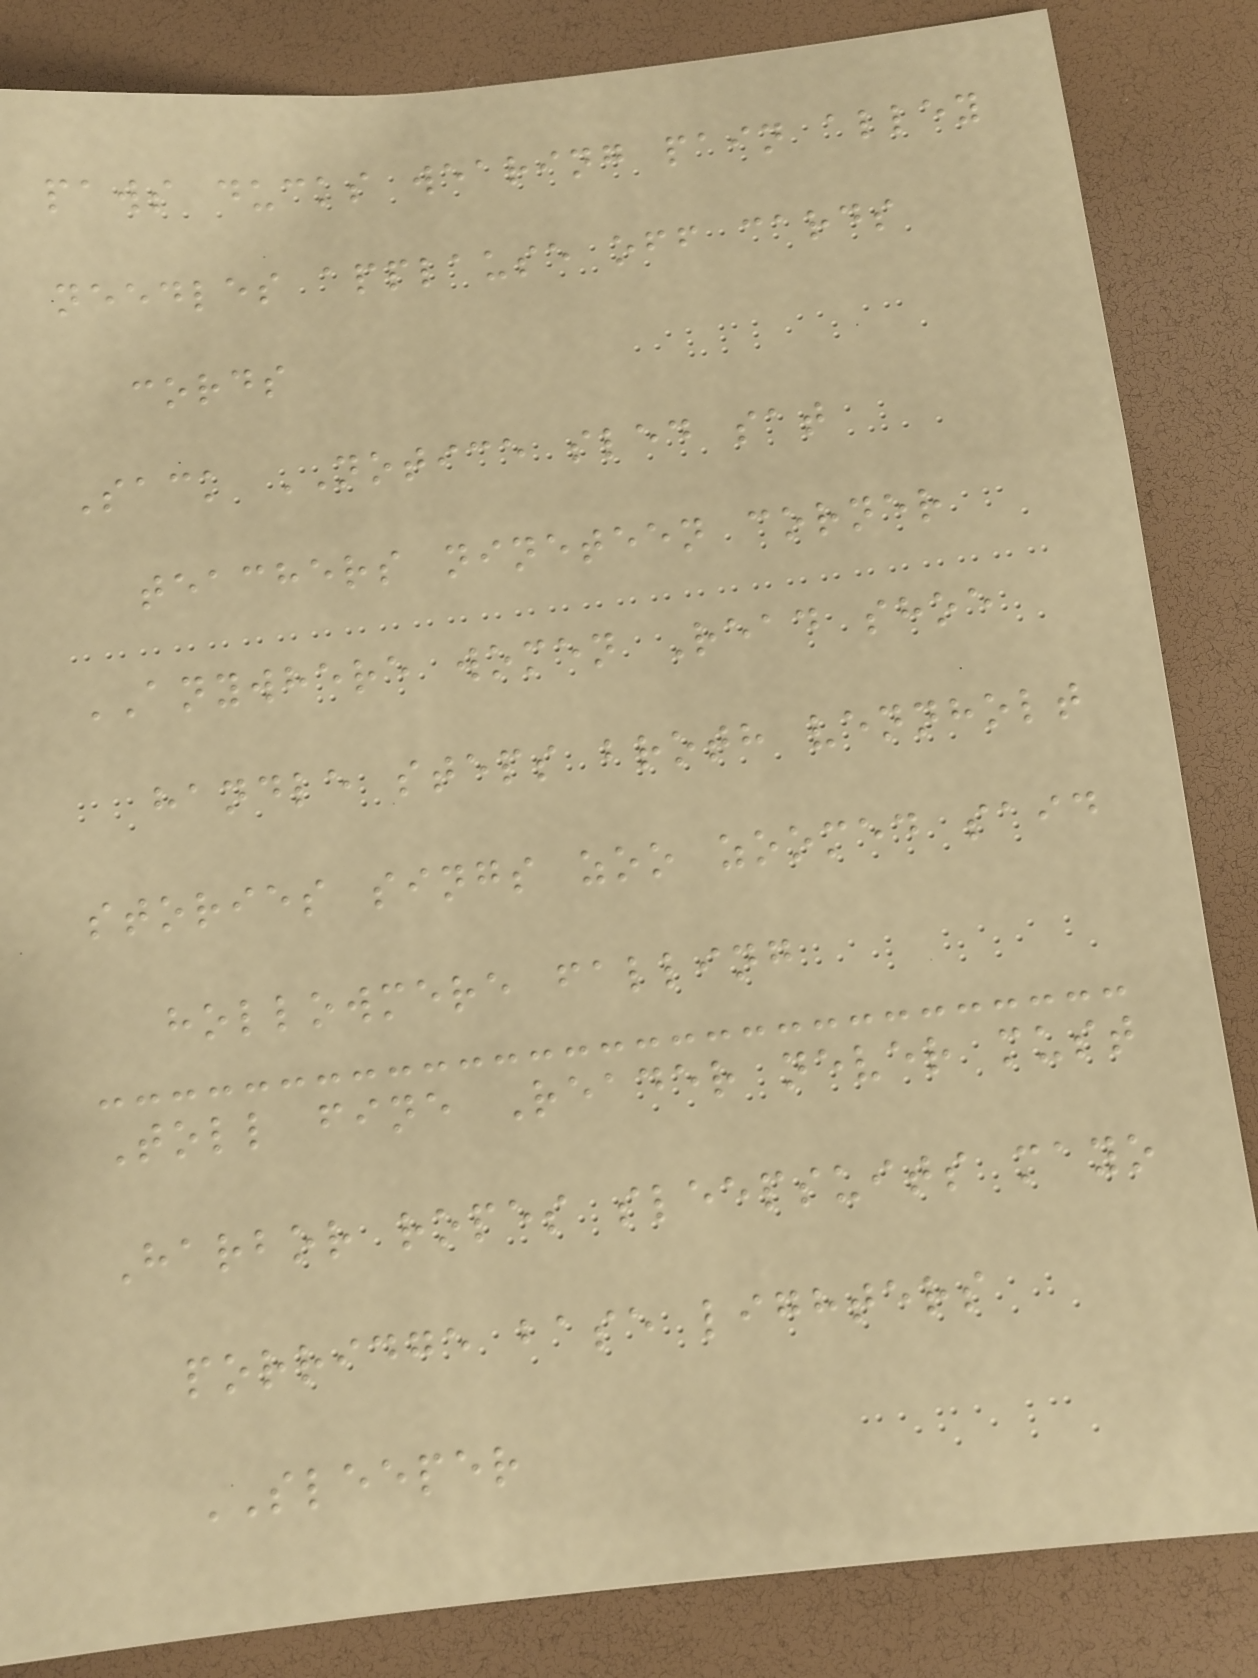paws ducks wearing pain alley
needles applause off cards
cords
Sack NOTICE sled sat
teachers nineteen corner
ANYWHERE women Read shoe
handle steps broth vennholt
stories sings zoo zoomed said
hollowmere falling
Toll fine Reader never must
Harbor ropes sleepsuits mayo
porridge base lighters
SLEEPER
